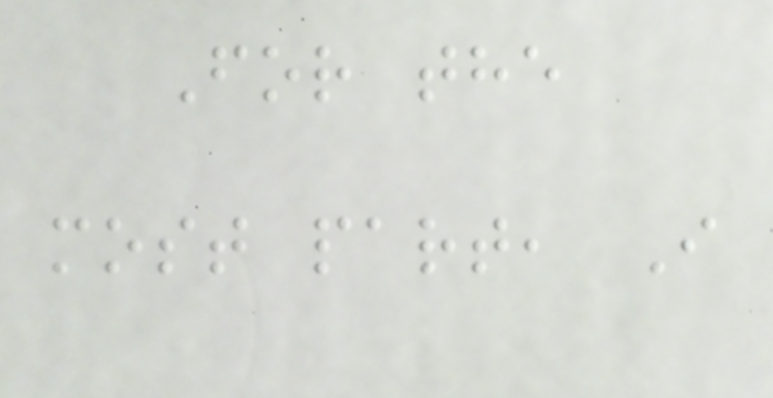For the
most part, I
